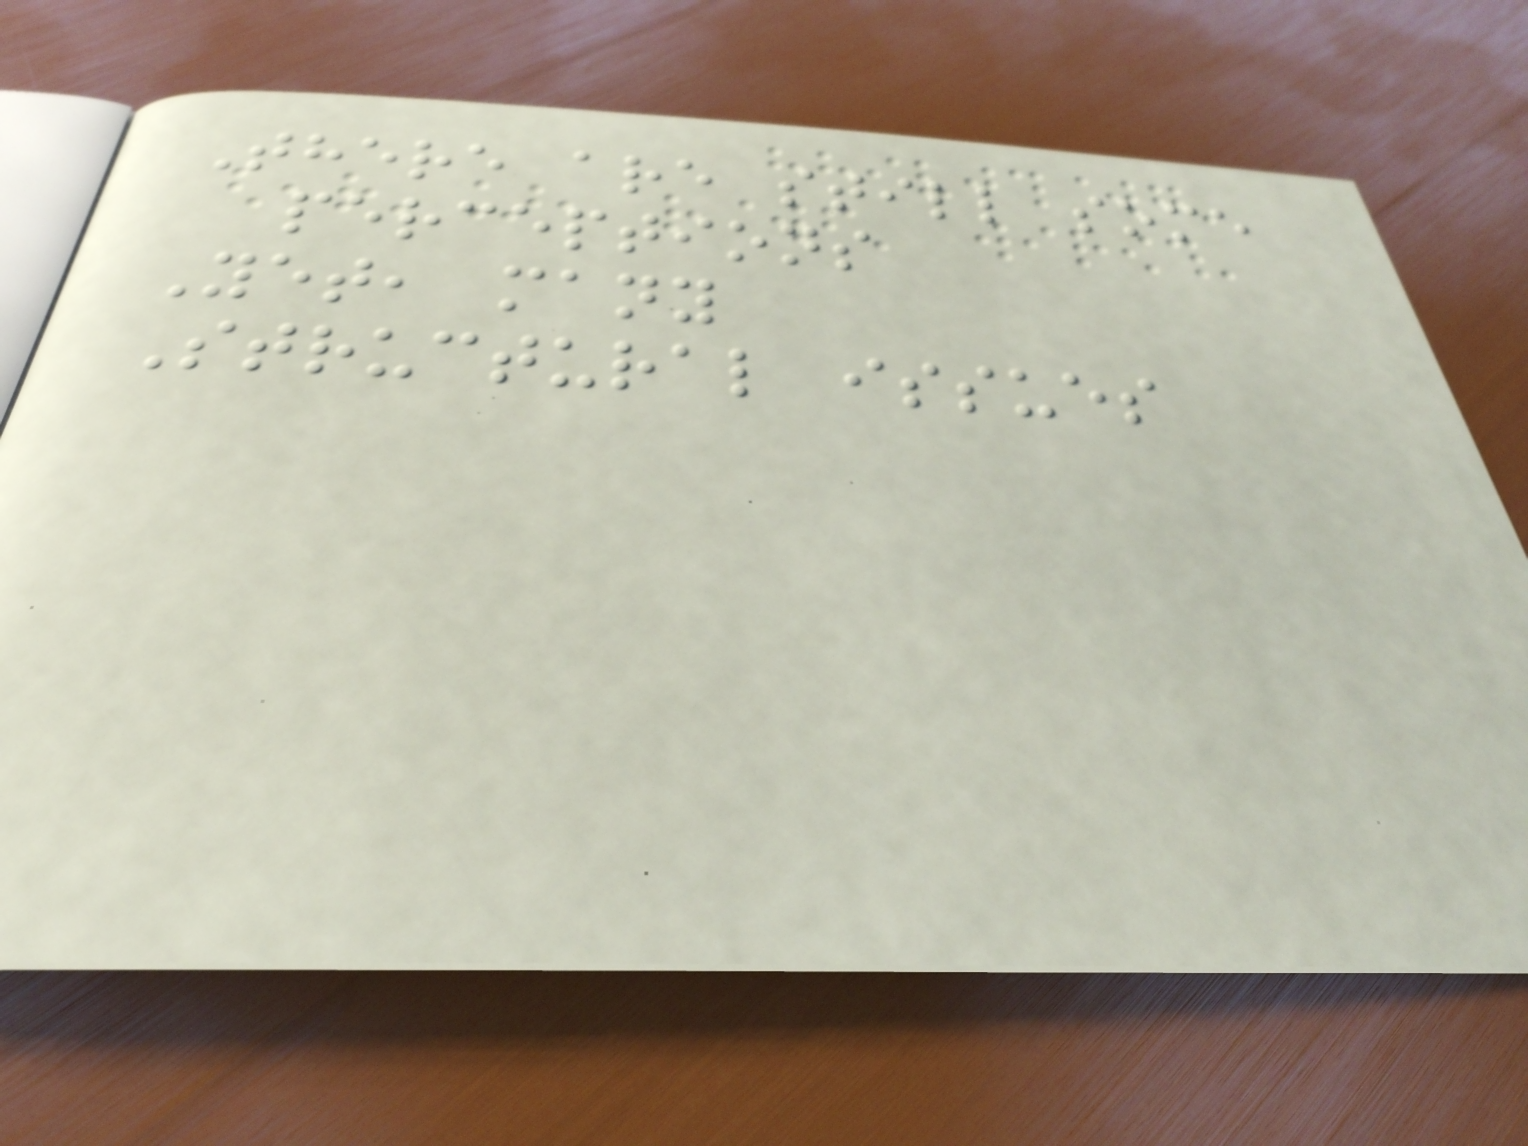There are still some
perceptions
Yet, many
Structural issues
